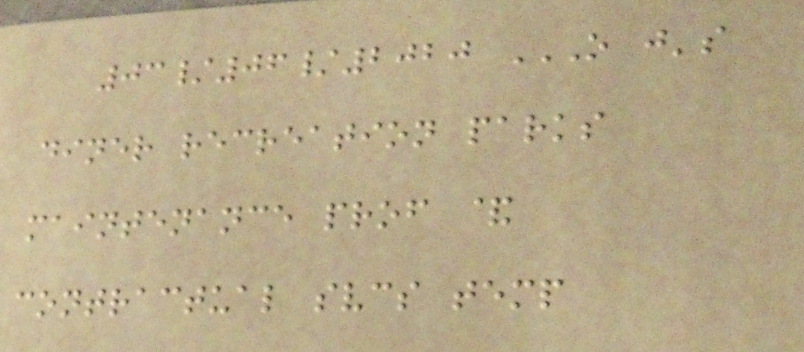03/06/2020 O J'S
DINER RECREATION PARKS
MAINTENANCE PROF &
CONTRACTUAL SVCS TEMP
